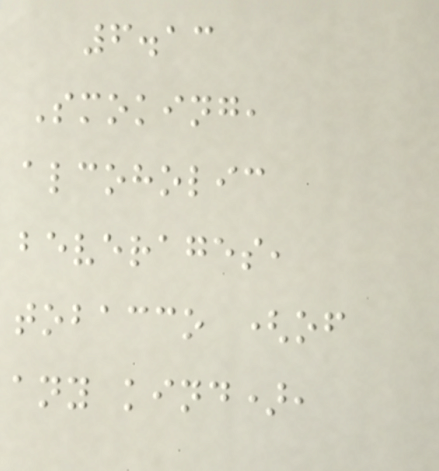6.13
Smoking,
alcoholic
beverages,
tobacco (of
any kind),
